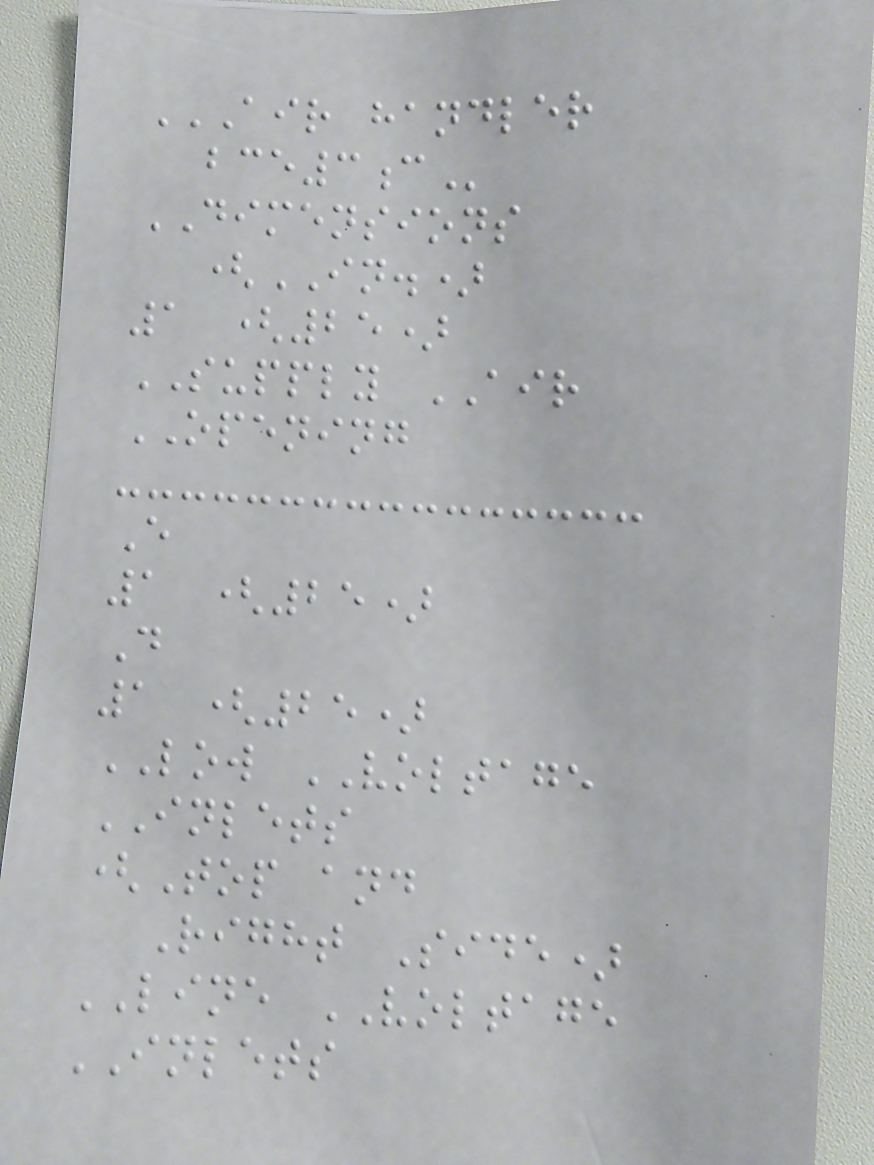AIR HANDLER
BCE3C
DIMENSIONS
(IN.)
1 (25)
SUPPLY AIR
OPENING
E
1 (25)
D
1 (25)
LOW VOLTAGE
INLETS
(Top and
Right Side)
LINE VOLTAGE
INLETS
